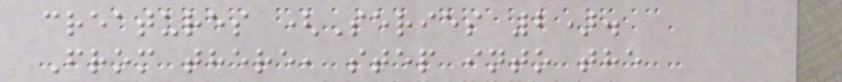creatures (Series 2).
From there, step into the
